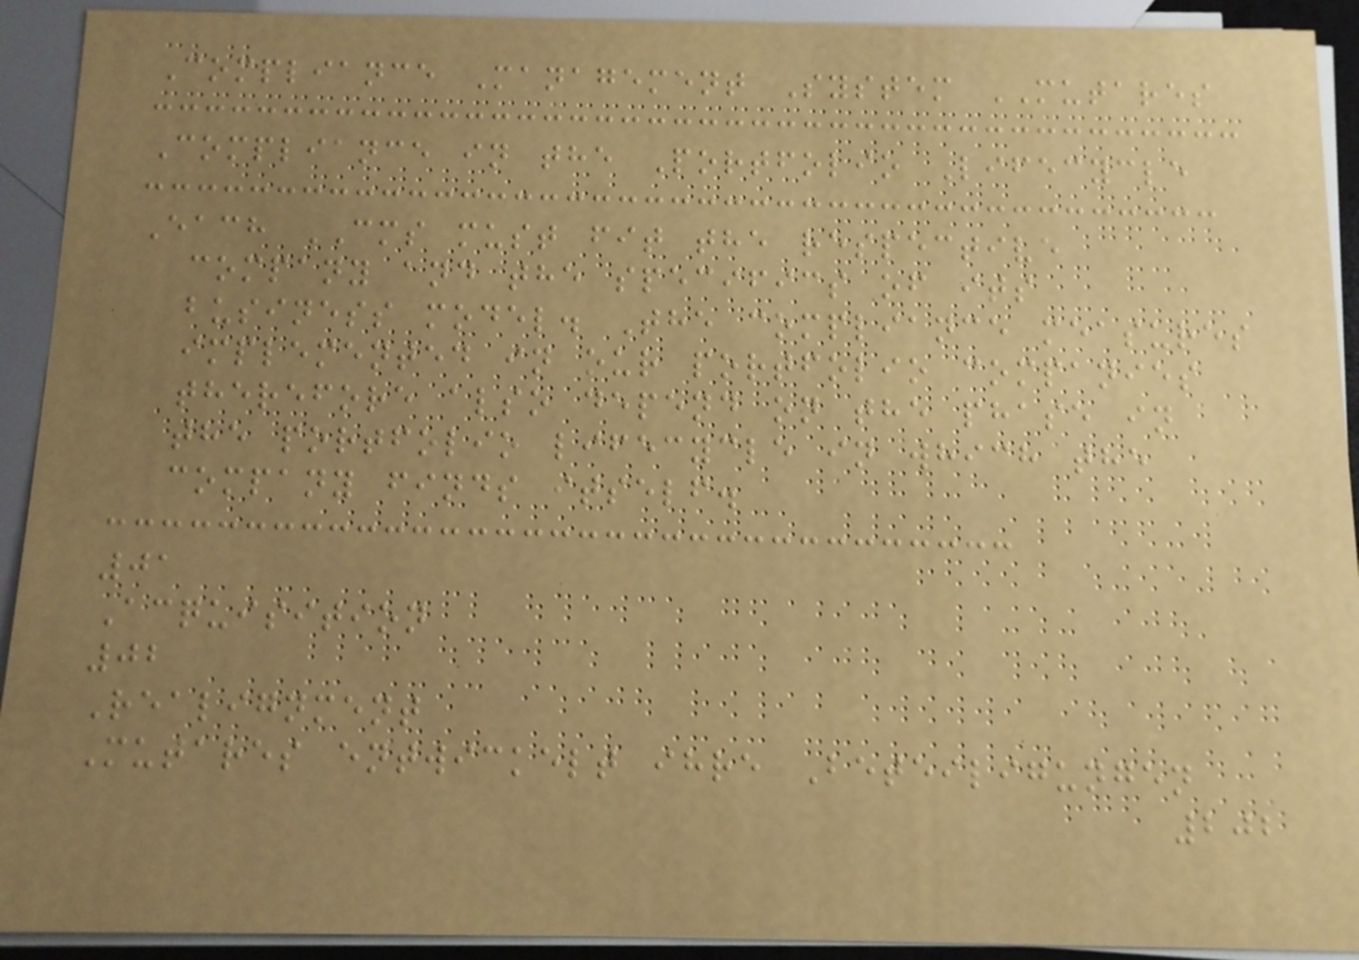Compliance Management System MUTARES
Compliance in the Portfolio Lifecycle
Each CMS must fit the respective
company and the specifics of its
business model. The compliance measures
implemented in our portfolio companies
therefore also depend on the phase in
the portfolio lifecycle in which the
company finds itself.
01
Acquisition
02
Realignment
Mutares entwickelt ihre Beteiligungen
202
